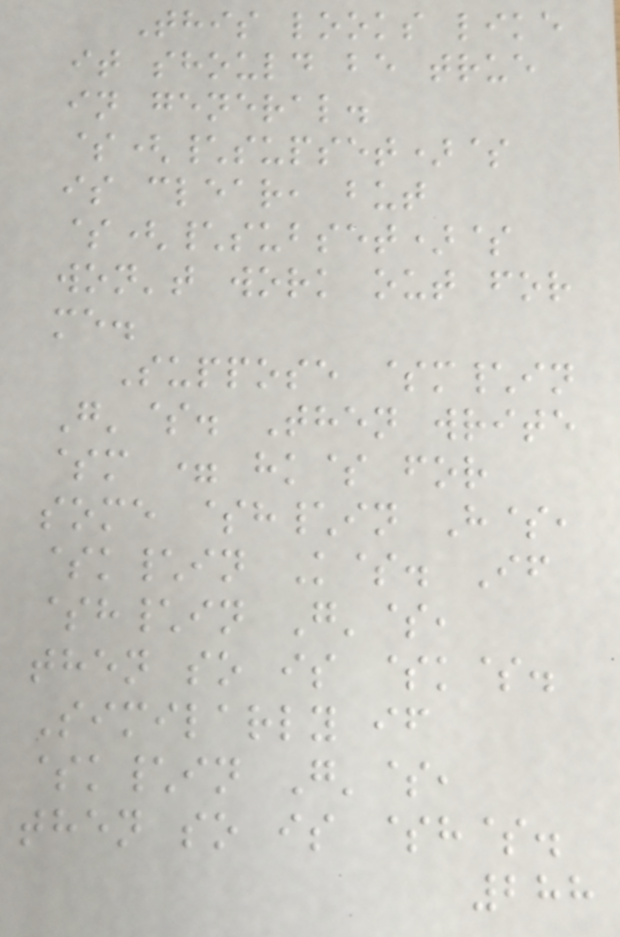This looks like
it should be true
in general.
$(\supset)$
is clear, but
$(\subset)$
won't work out for
me.
Suppose $m\in
G'$. Then write
$m = hk$ for
some $h\in H$,
$k\in K$. If
$h\in G'$,
then so is $k$.
Similarly if
$k\in G'$,
then so is $h$.
288
